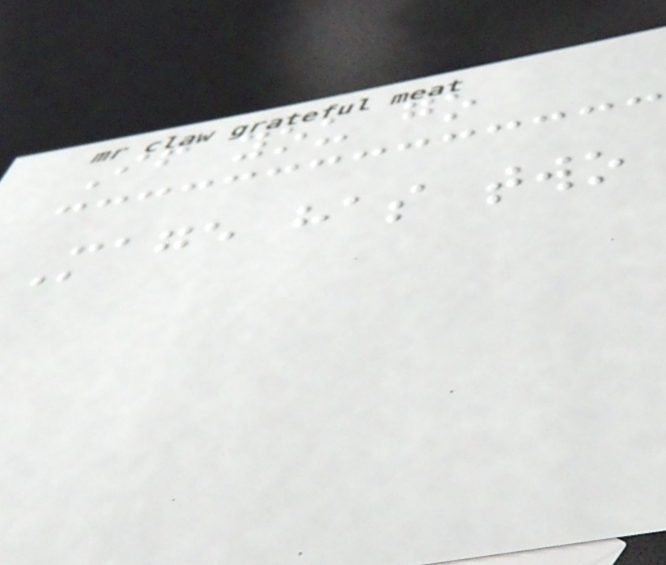If you go
Mage has two
